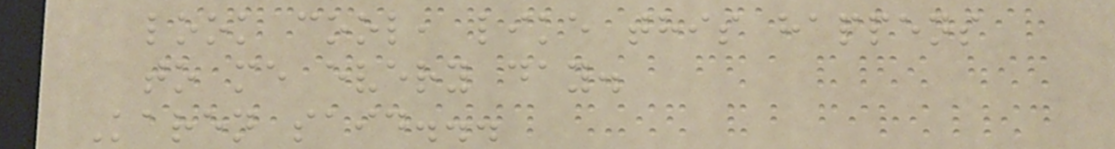look cool, like this happens
to me every day.
Karen said...
